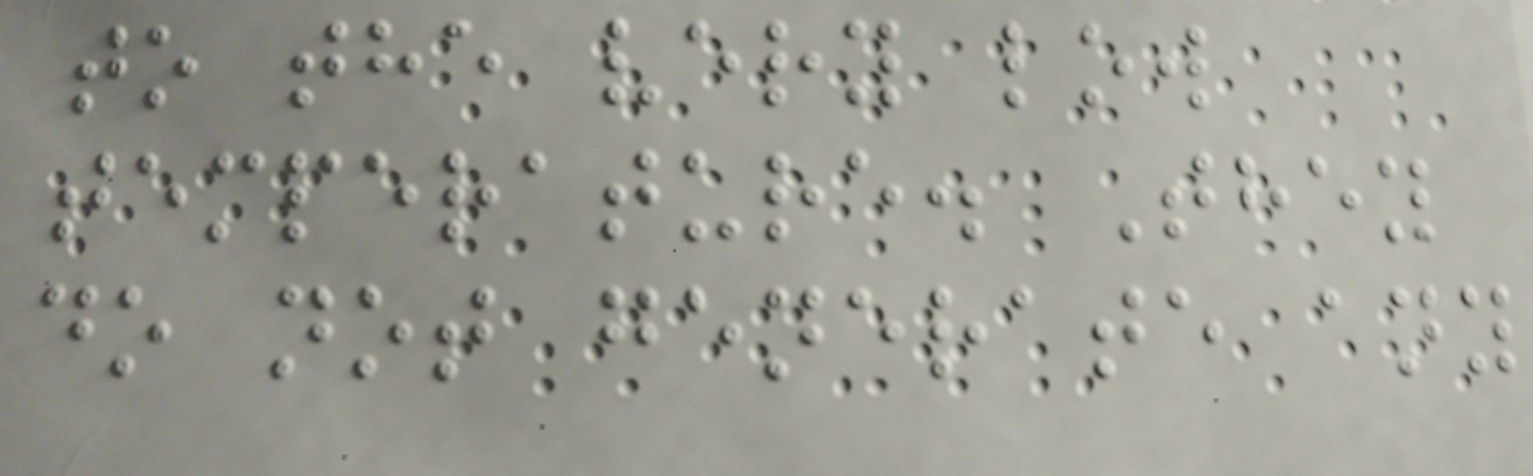to the very low
temperature. They
do not generate any
